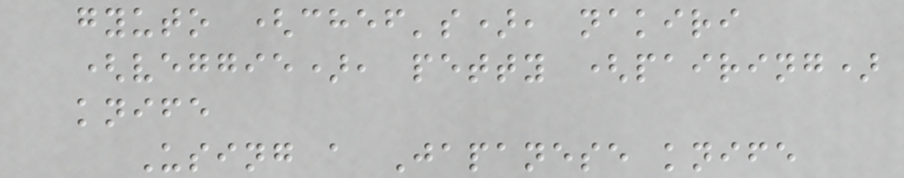gyuto (chef's), nakiri
(veggie), petty (pairing)
knife
Using a Japanese knife
